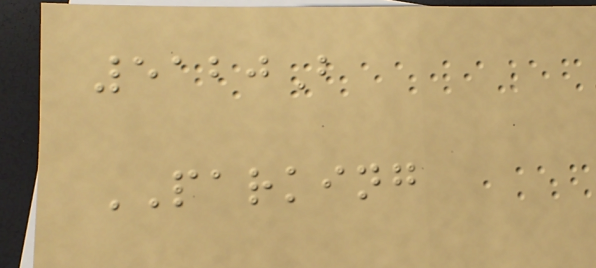5120B
PARKING
